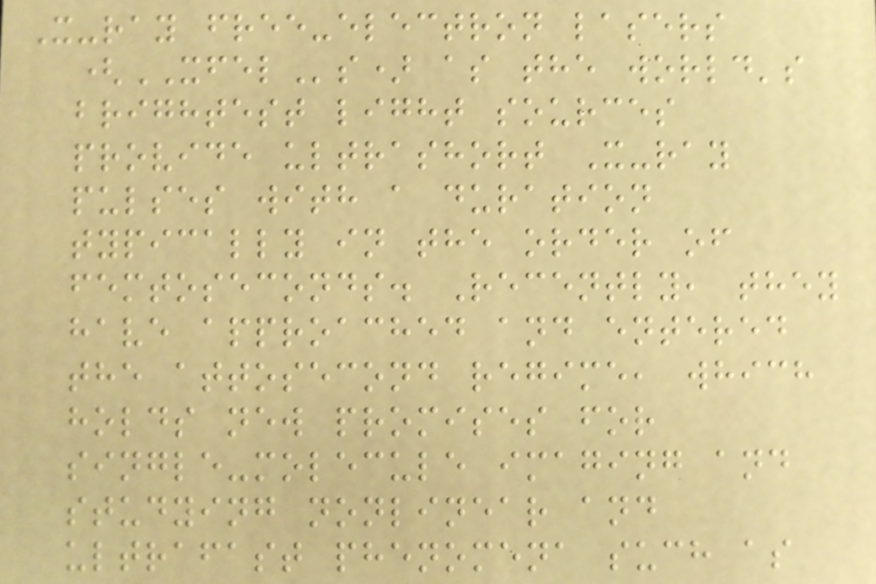X-ray free-electron lasers
(XFELs) as the world's
brightest light sources
provide ultrashort X-ray
pulses with a duration
typically in the order of
femtoseconds. Recently, they
have approached and entered
the attosecond regime, which
holds new promises for
single-molecule imaging and
studying nonlinear and
ultrafast phenomena such as
